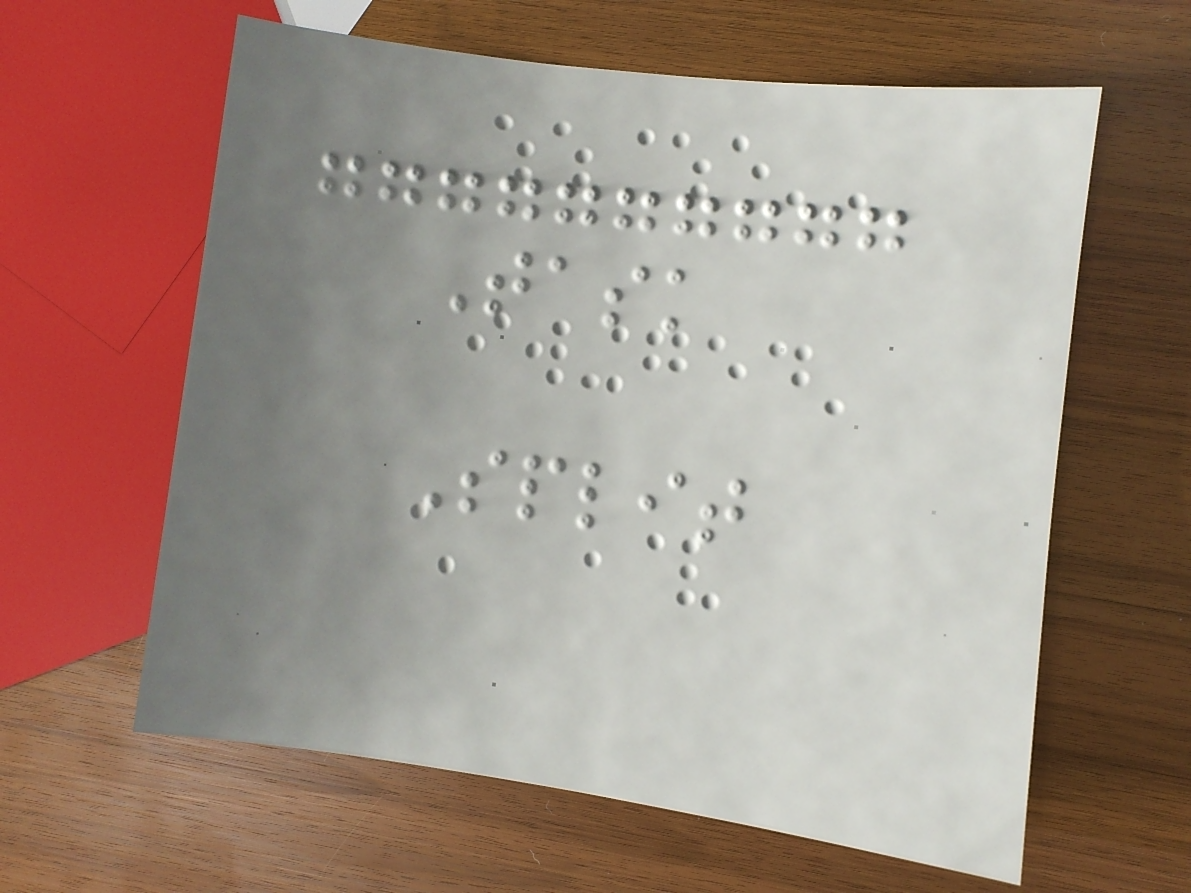Task
Split
